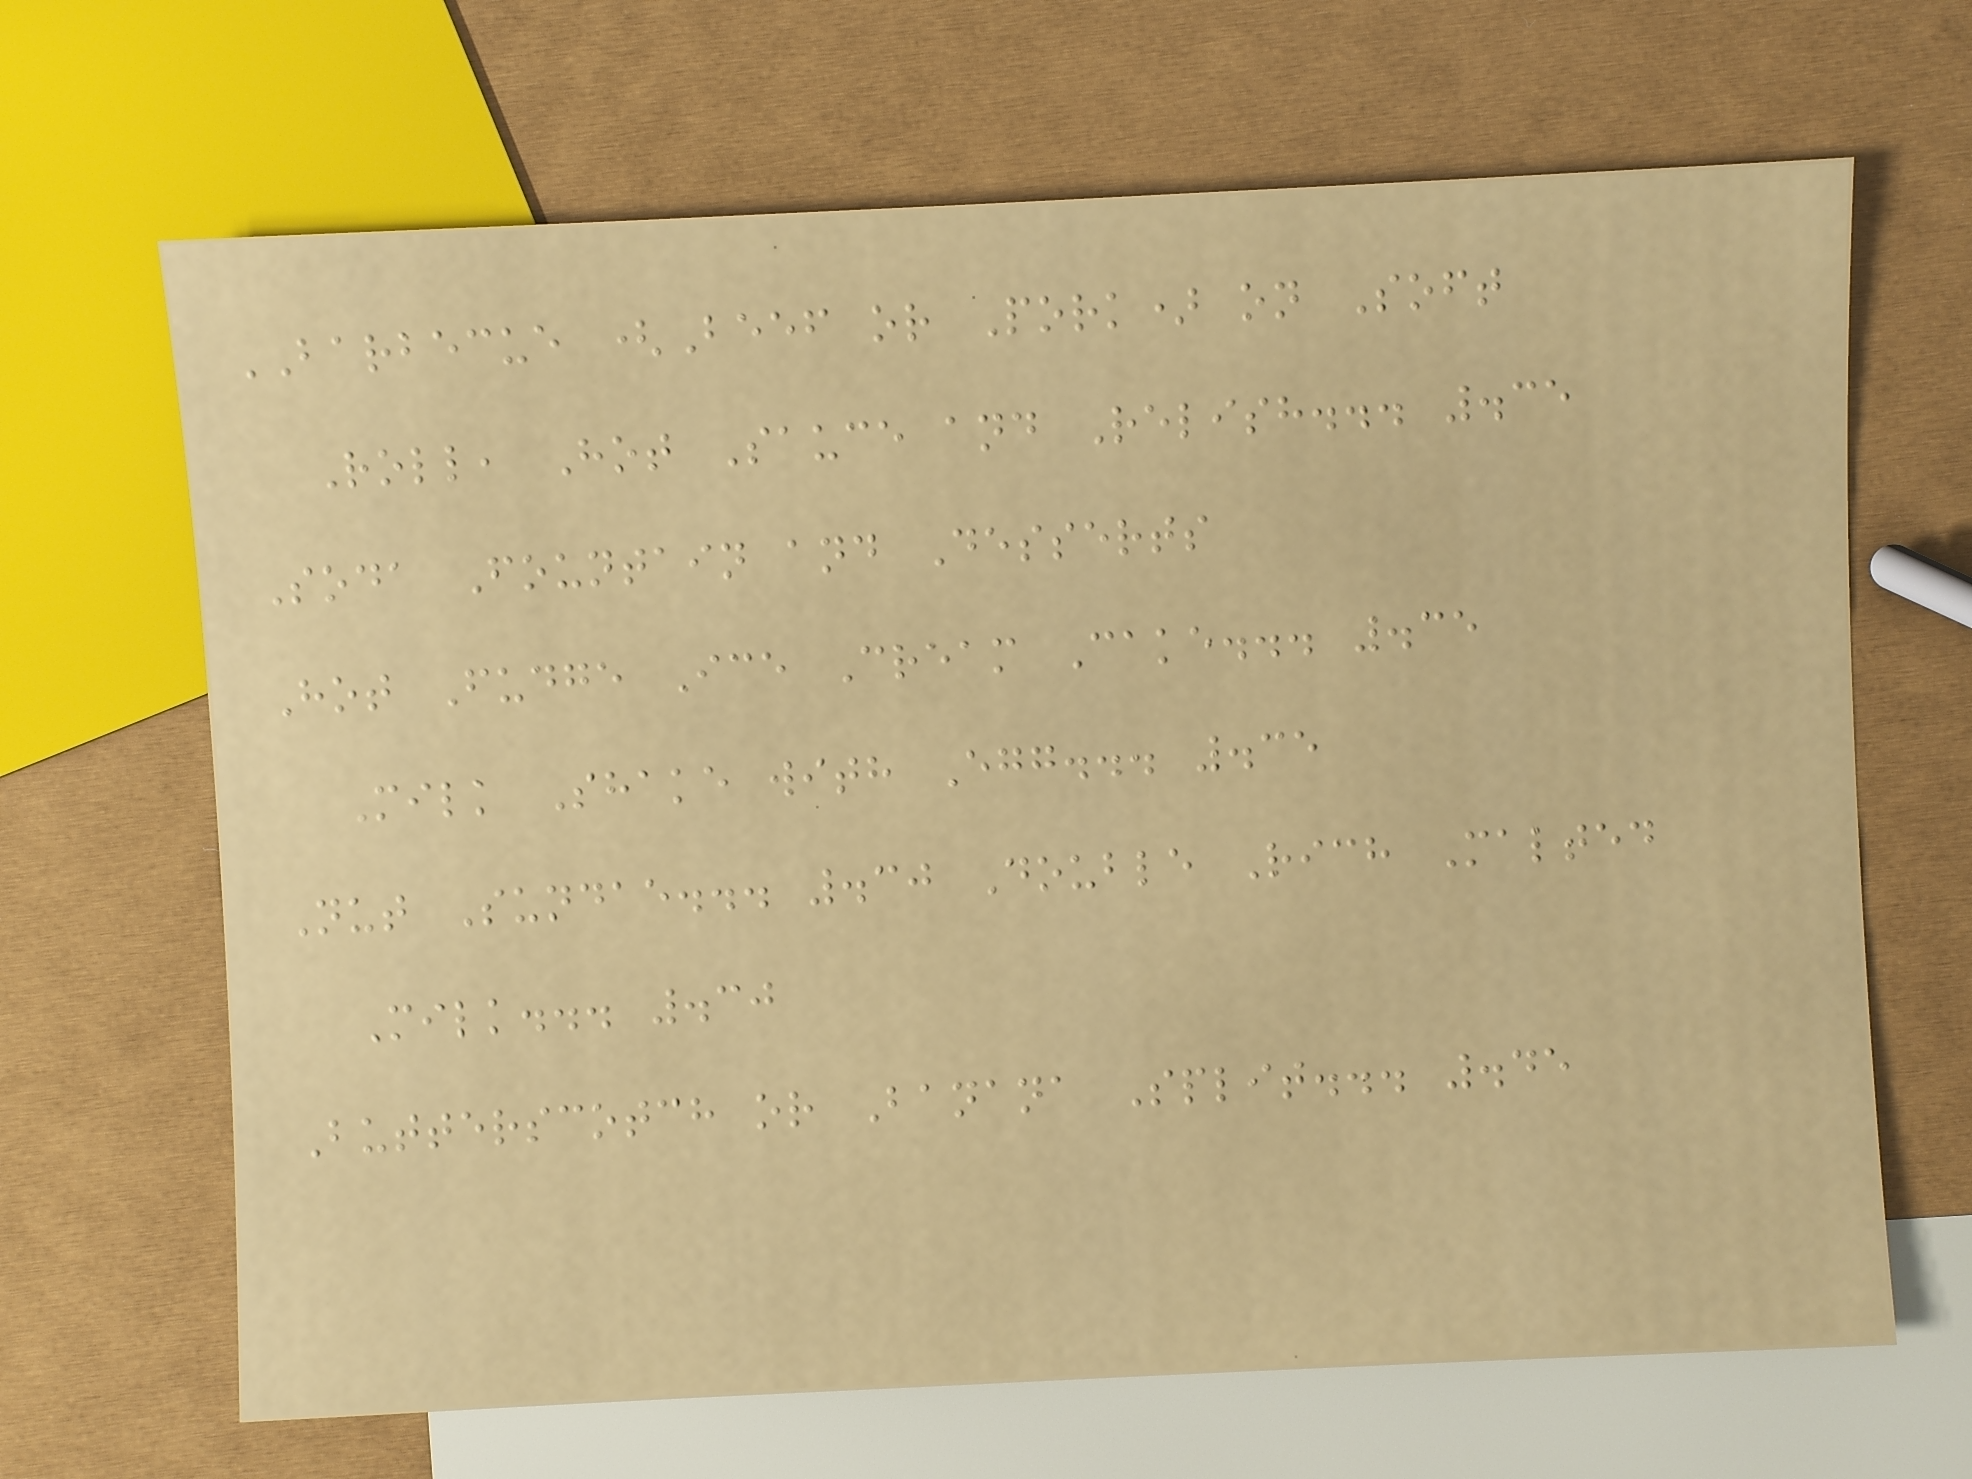BARBECUE (Beef or Pork) on Soft
Roll, Hot Sauce and Relish... .35
Soda Fountain and Desserts
Hot Fudge Ice Cream Cake... .35
Milk Shake with Egg... .35
Nut Sundae... .30 Double Rich Malted
Milk... .30
Butterscotch or Banana Split... .45
